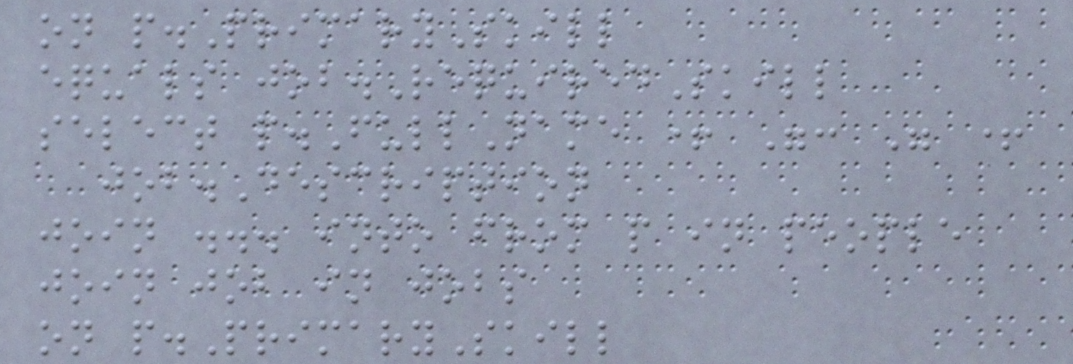on p.PrimarySkill
equals job.RequiredSkill
select p.FullName + ": " +
job.Description
join ... into from p in people
join job in jobs
on p.PrimarySkill
